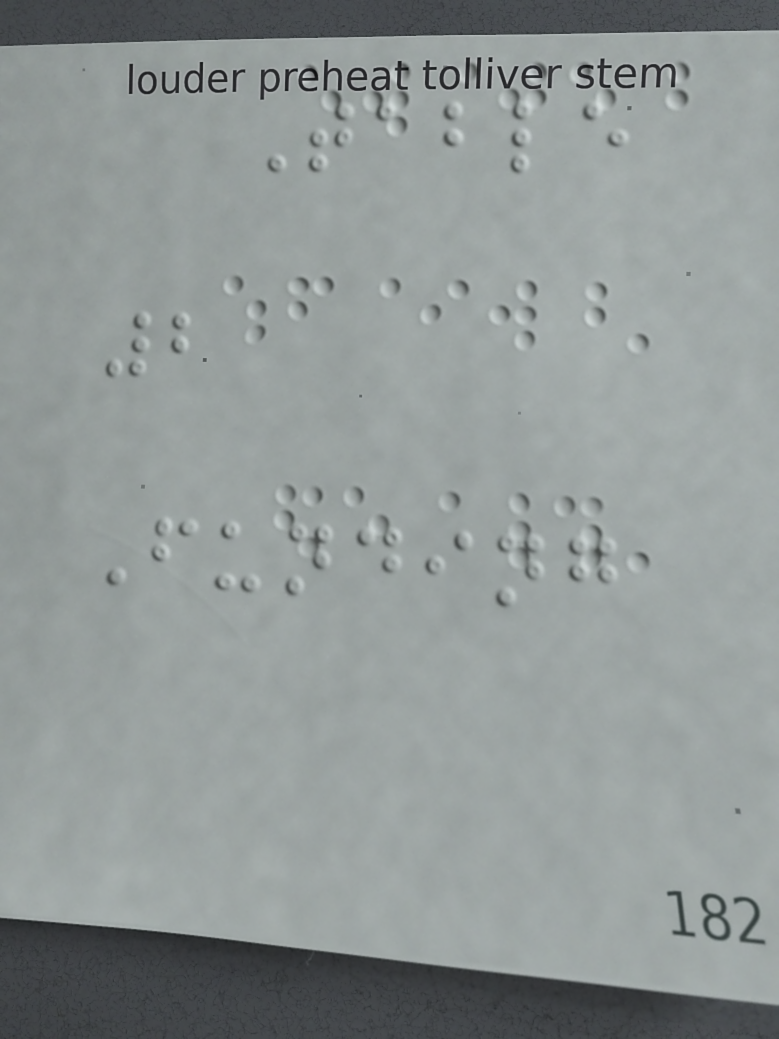Table
2
Funding
